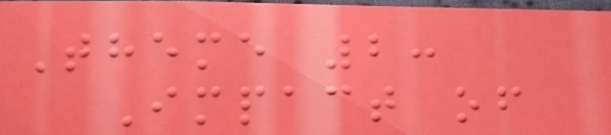Theme 2:
Impact of
